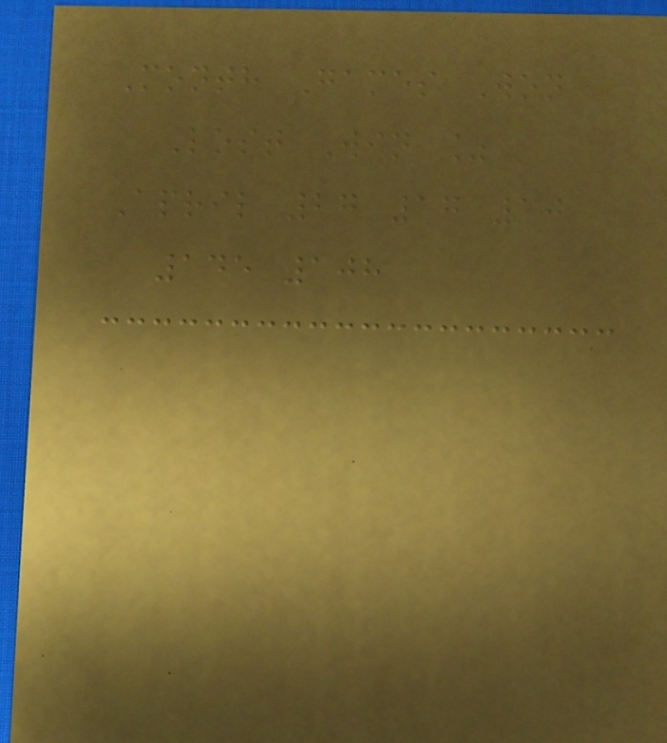Month Games Won
Lost Win %
April 27 17 10
145 108
